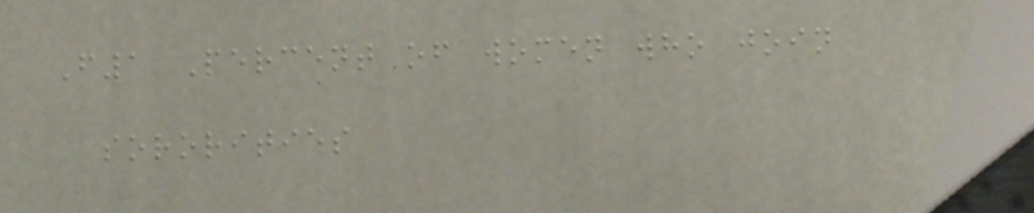F1 Percent of women who join
sororities
